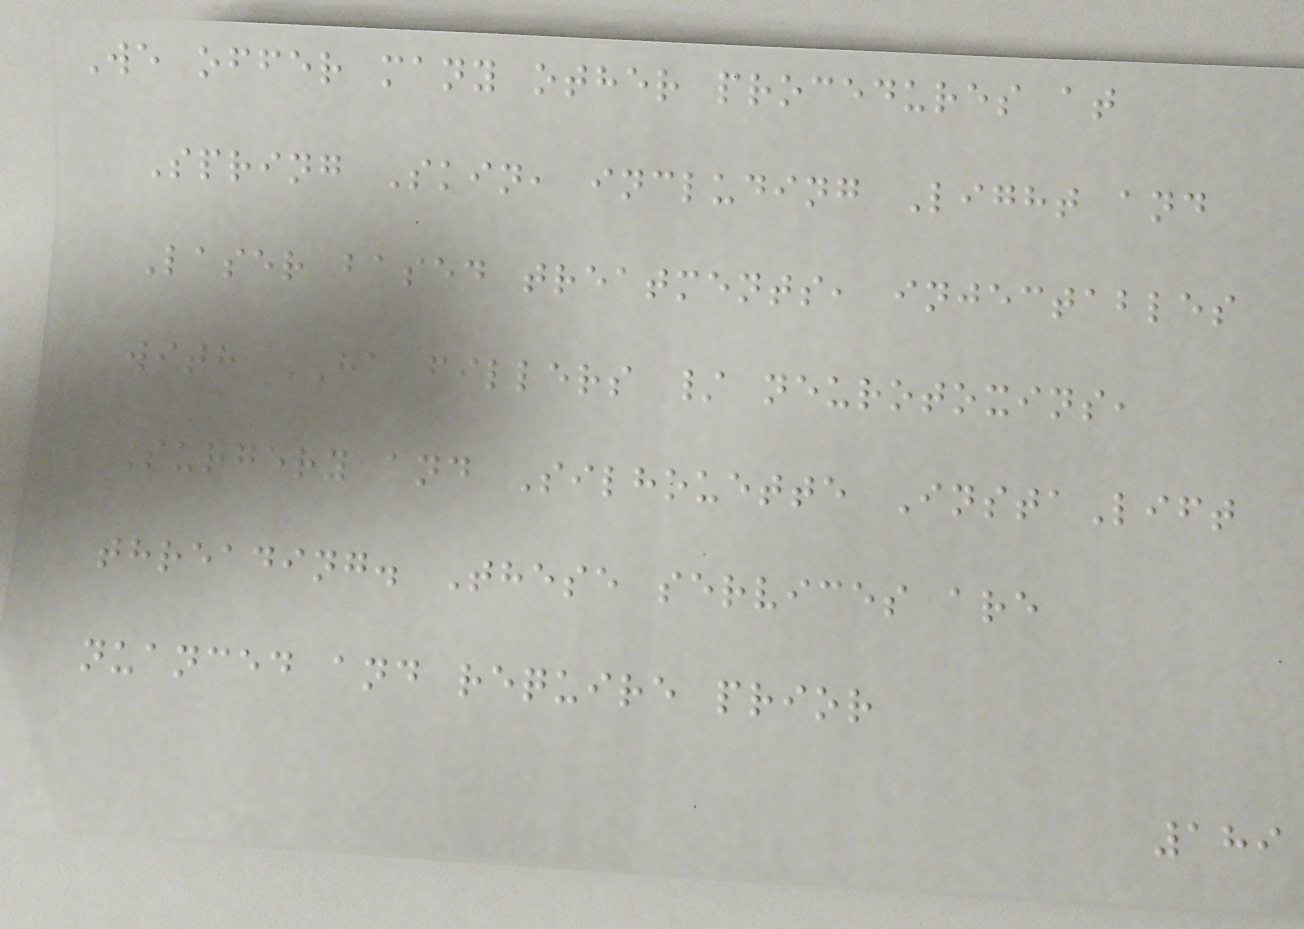We offer many other procedures at
Spring Skin, including Light and
Laser based treatments, injectables
with HA fillers / neurotoxins,
Surgery and Silhouette InstaLift
threading. These services are
nuanced and require prior
189
